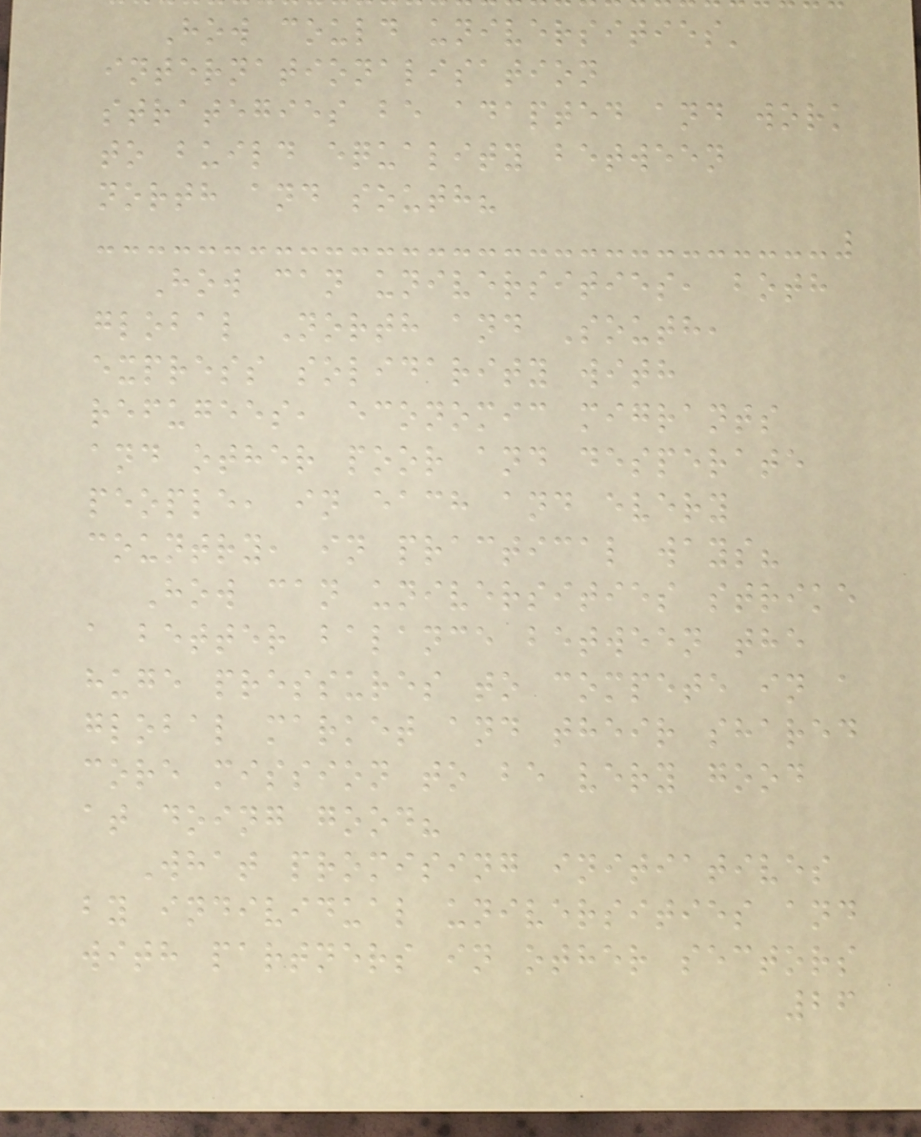How could universities'
internationalisation
strategies be adapted and work
to build equality between
north and south?
How can universities, both
global North and South,
express solidarity with
refugees, economic migrants
and other poor and desperate
people, in each and every
country, in practical ways?
How can universities strike
a better balance between the
huge pressures to compete in a
global market and their shared
core mission to be very good
at doing good?
What promising initiatives
by individual universities and
with partners in other sectors
26
